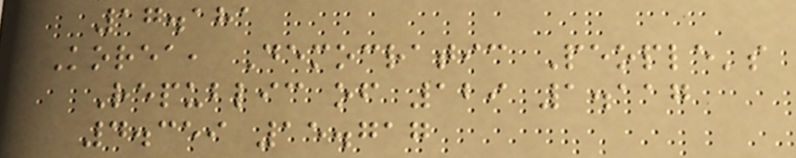17.181
Korea, Democratic People's
Republic of 129 1.117
4.359 15.717
